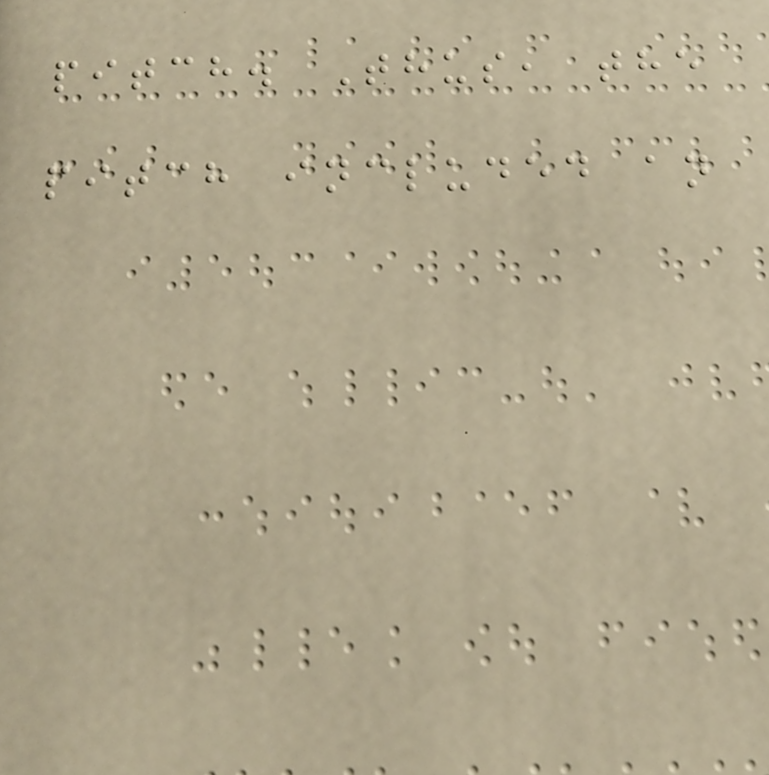pitch. Thus, the
pitch included an
